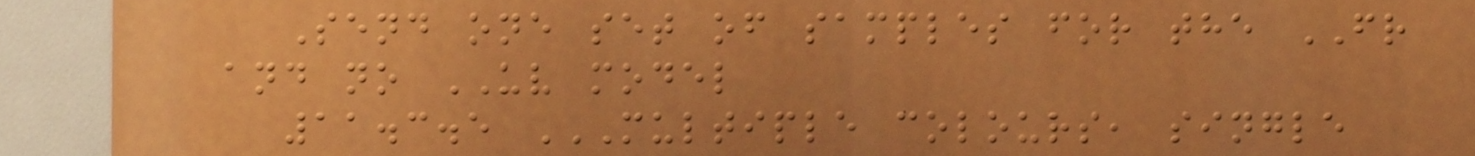Send one set of samples for the FR
and no UV model
11.3.5 MULTIPLE COLOURS, SINGLE
